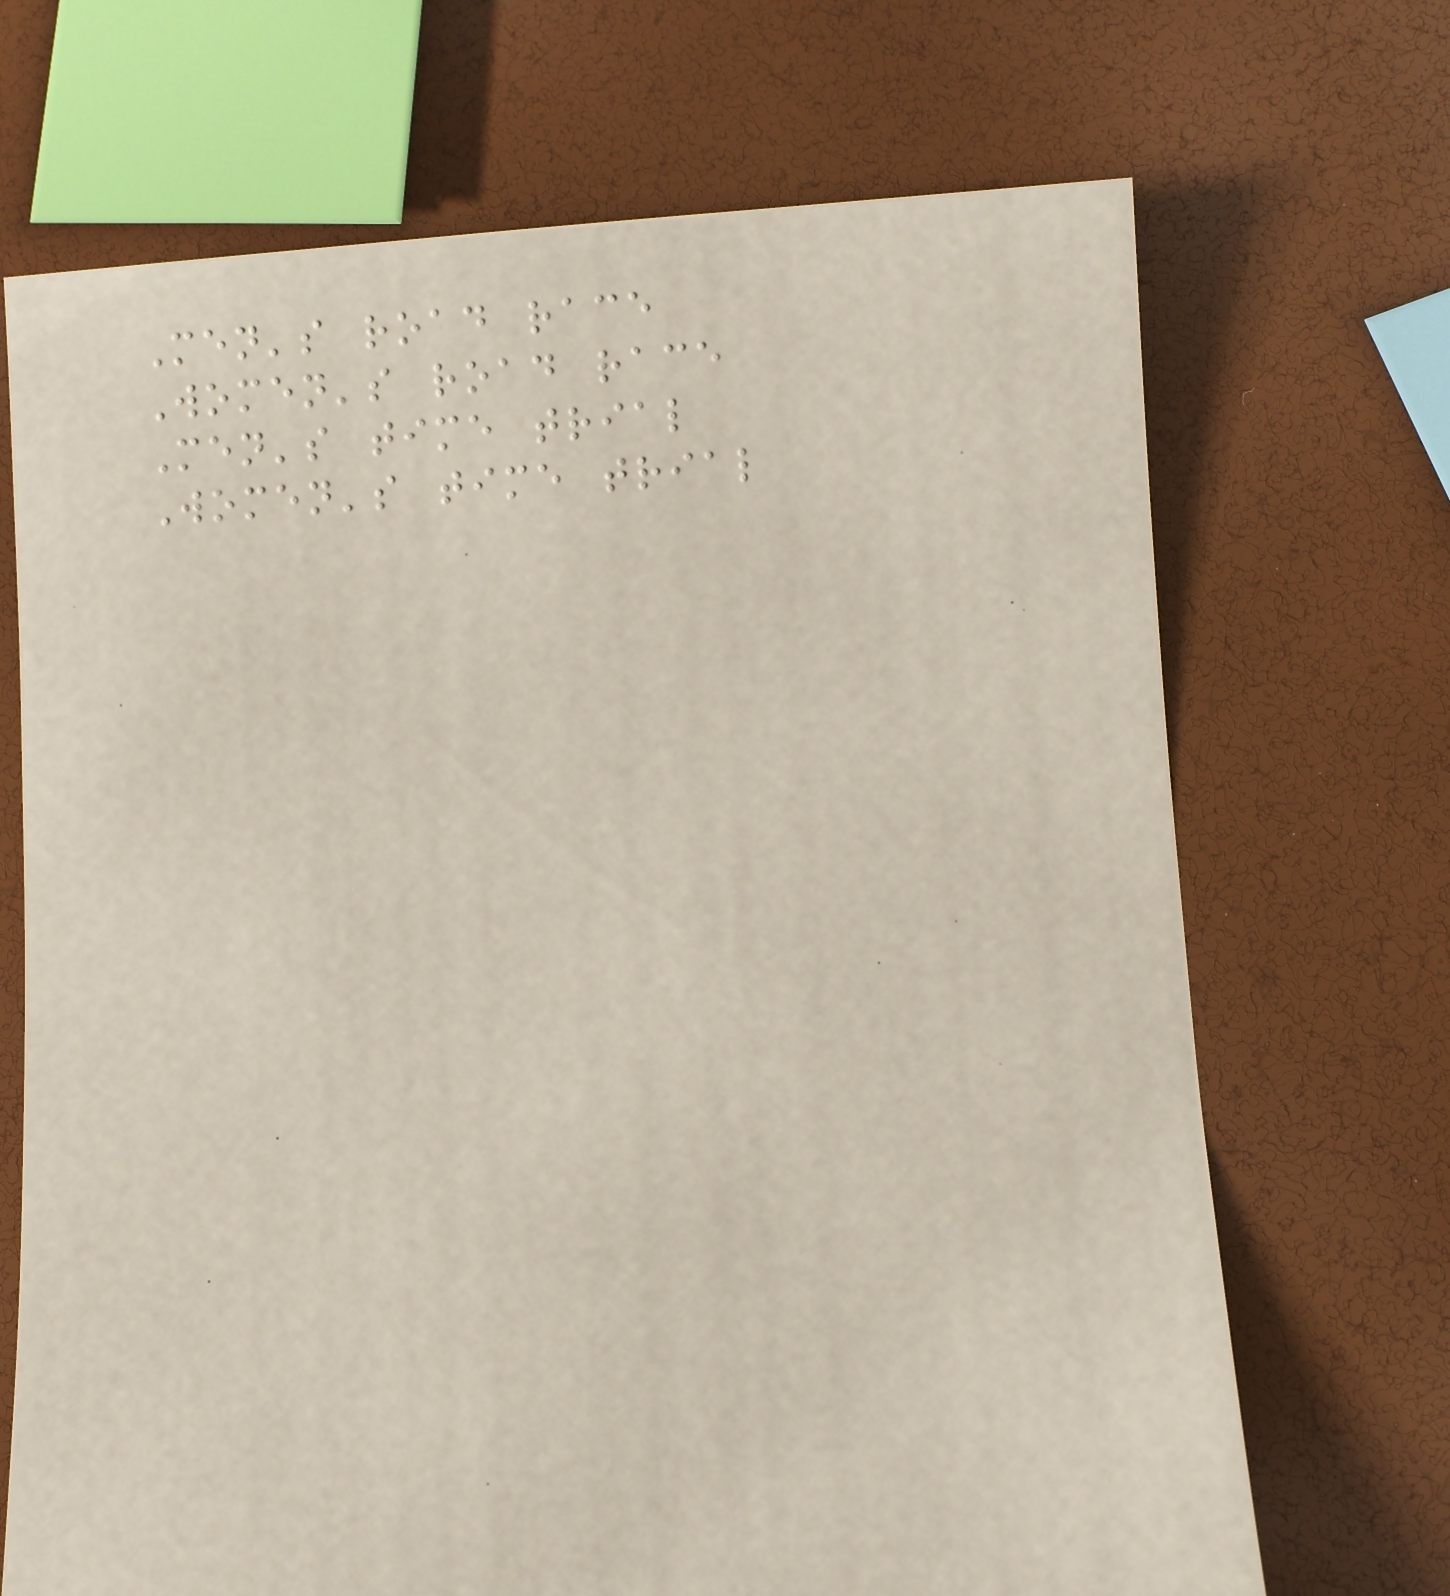Men's road race
Women's road race
Men's time trial
Women's time trial
